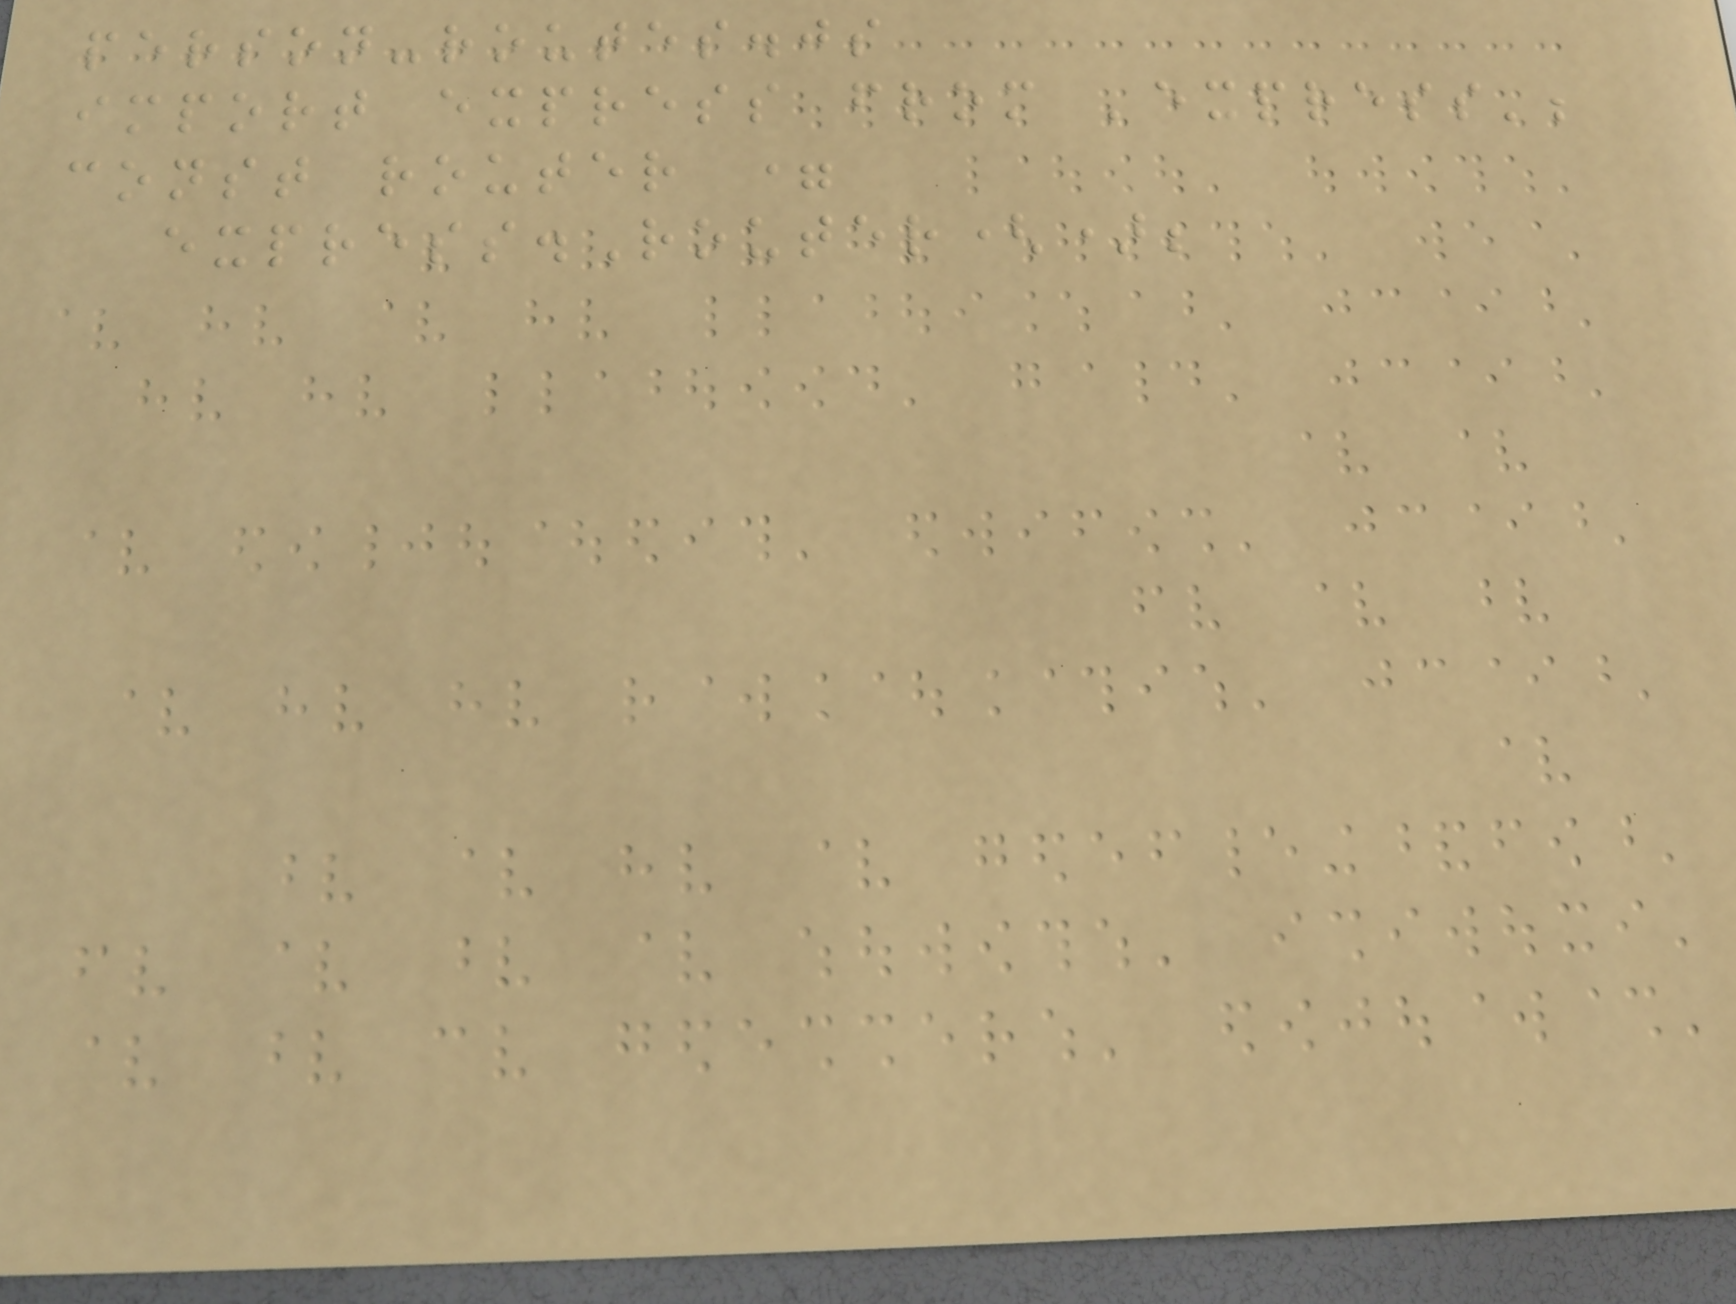person-routes.js
import express from 'express';
const router =
express.Router();
